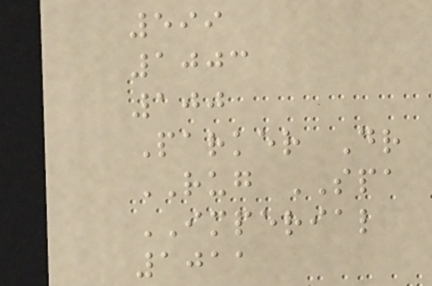599
1003
100
Parker Dr
RUG SPA
IMPERIAL
1011
